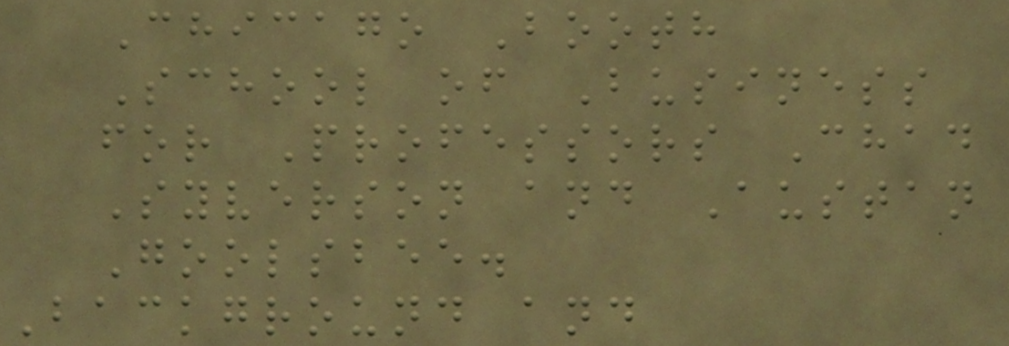Chicago Booth
School of Business
for Professors Chad
Syverson and Austan
Goolsbee.
Background and
